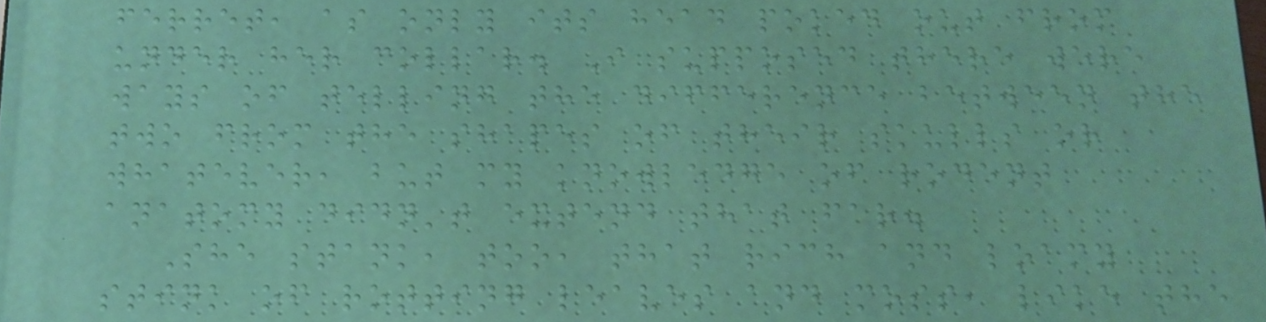ferret, as only its head poked out from
under her collar. I supposed there were
ways of telling the difference between the
two from the shapes of their skulls or
whatever, but my knowledge of rodent
anatomy didn't extend that far.
She stank, too, that rich and loamy
stink of rotting leaves and moss, like the
